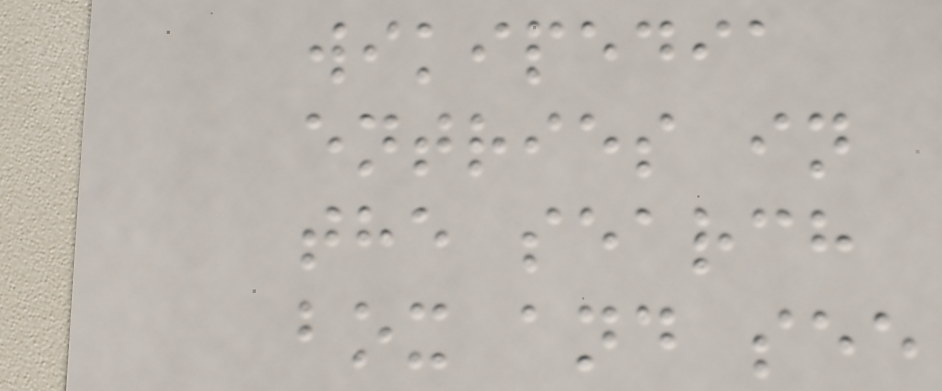wikipedia
entries in
the search
box and see
